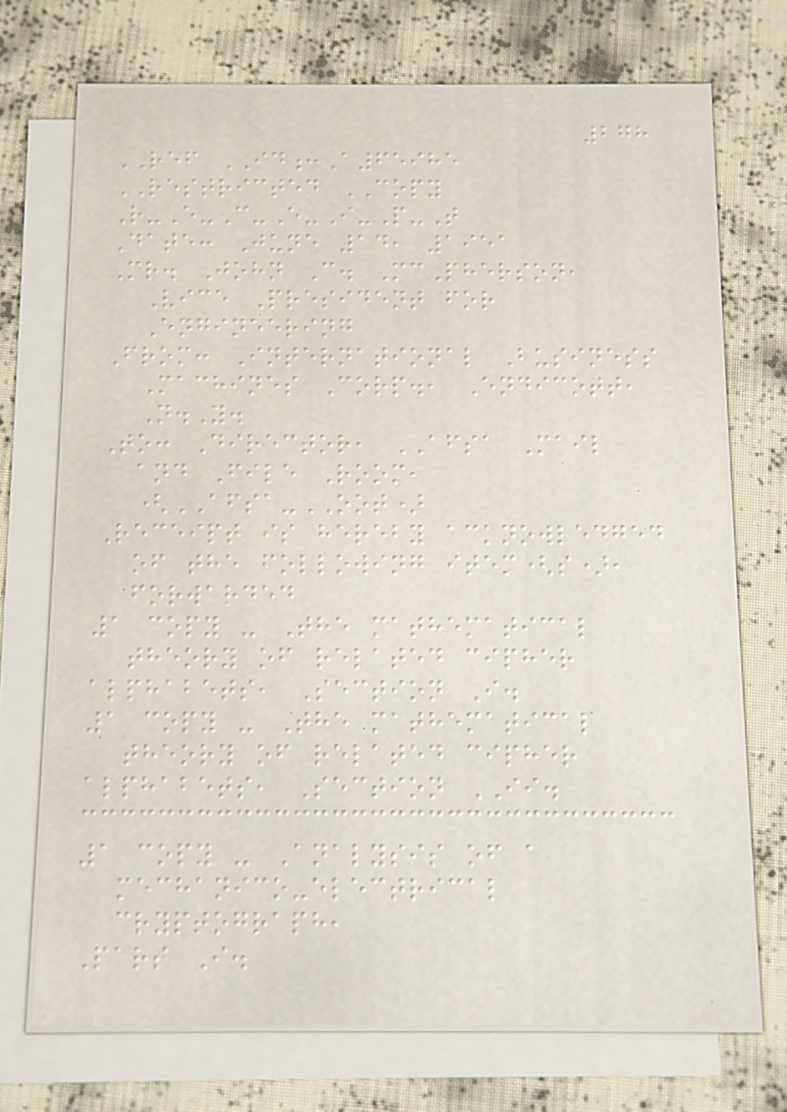278
REF ID:A65985
RESTRICTED COPY
R-E-C-E-I-P-T
Date: June 14, 1951
Mr. John C. McPherson,
Vice President for
Engineering
From: International Business
Machines Corp., Endicott,
N.Y.
To: Director, AFSA Mail
and File Room,
(AFSA-OOT)
Receipt is hereby acknowledged
of the following item(s),
forwarded
1 copy - The mathematical
theory of related cipher
alphabets, Section I.
1 copy - The mathematical
theory of related cipher
alphabets, Section II.
1 copy - Analysis of a
mechanico-electrical
cryptograph,
Part I.
